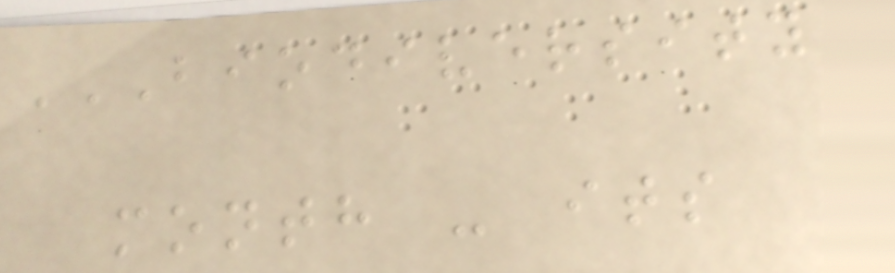BIODIVERSITY
MONTH - ITS
